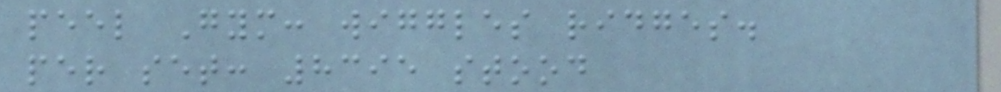peel Gym: wiggles ridges.
per set: 8395 stood
